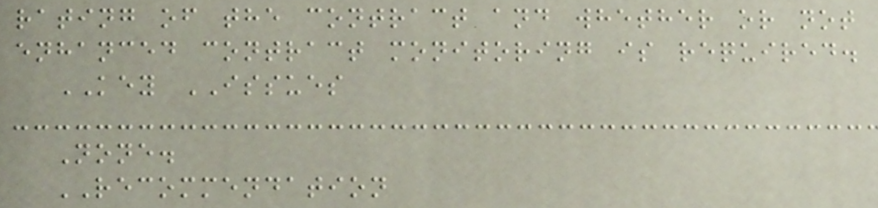rating of the contract and whether or not
enhanced contract monitoring is required.
KEY ISSUES
None.
RECOMMENDATION
